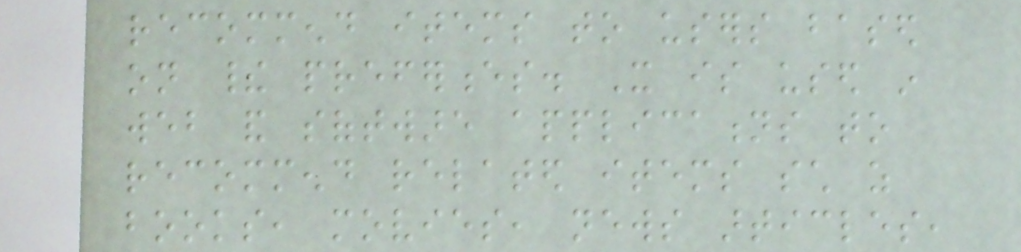recommend items to users based
on their preferences. It is used in
web and software applications to
recommend related items such as
books, movies, news articles,
